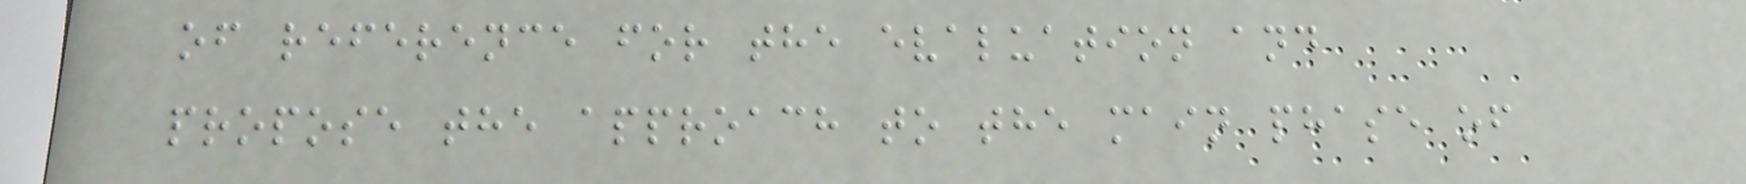of reference for the evaluation and
propose the approach to the main phase of
